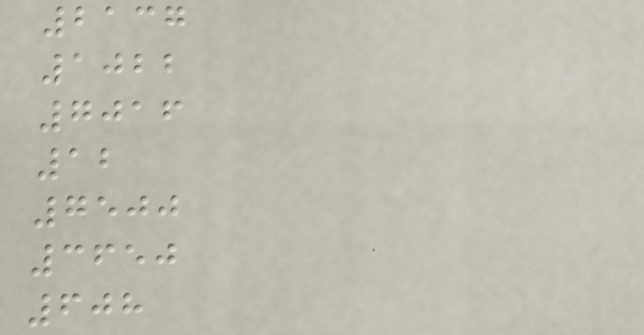2137
1022
7016
12
7500
3650
608
